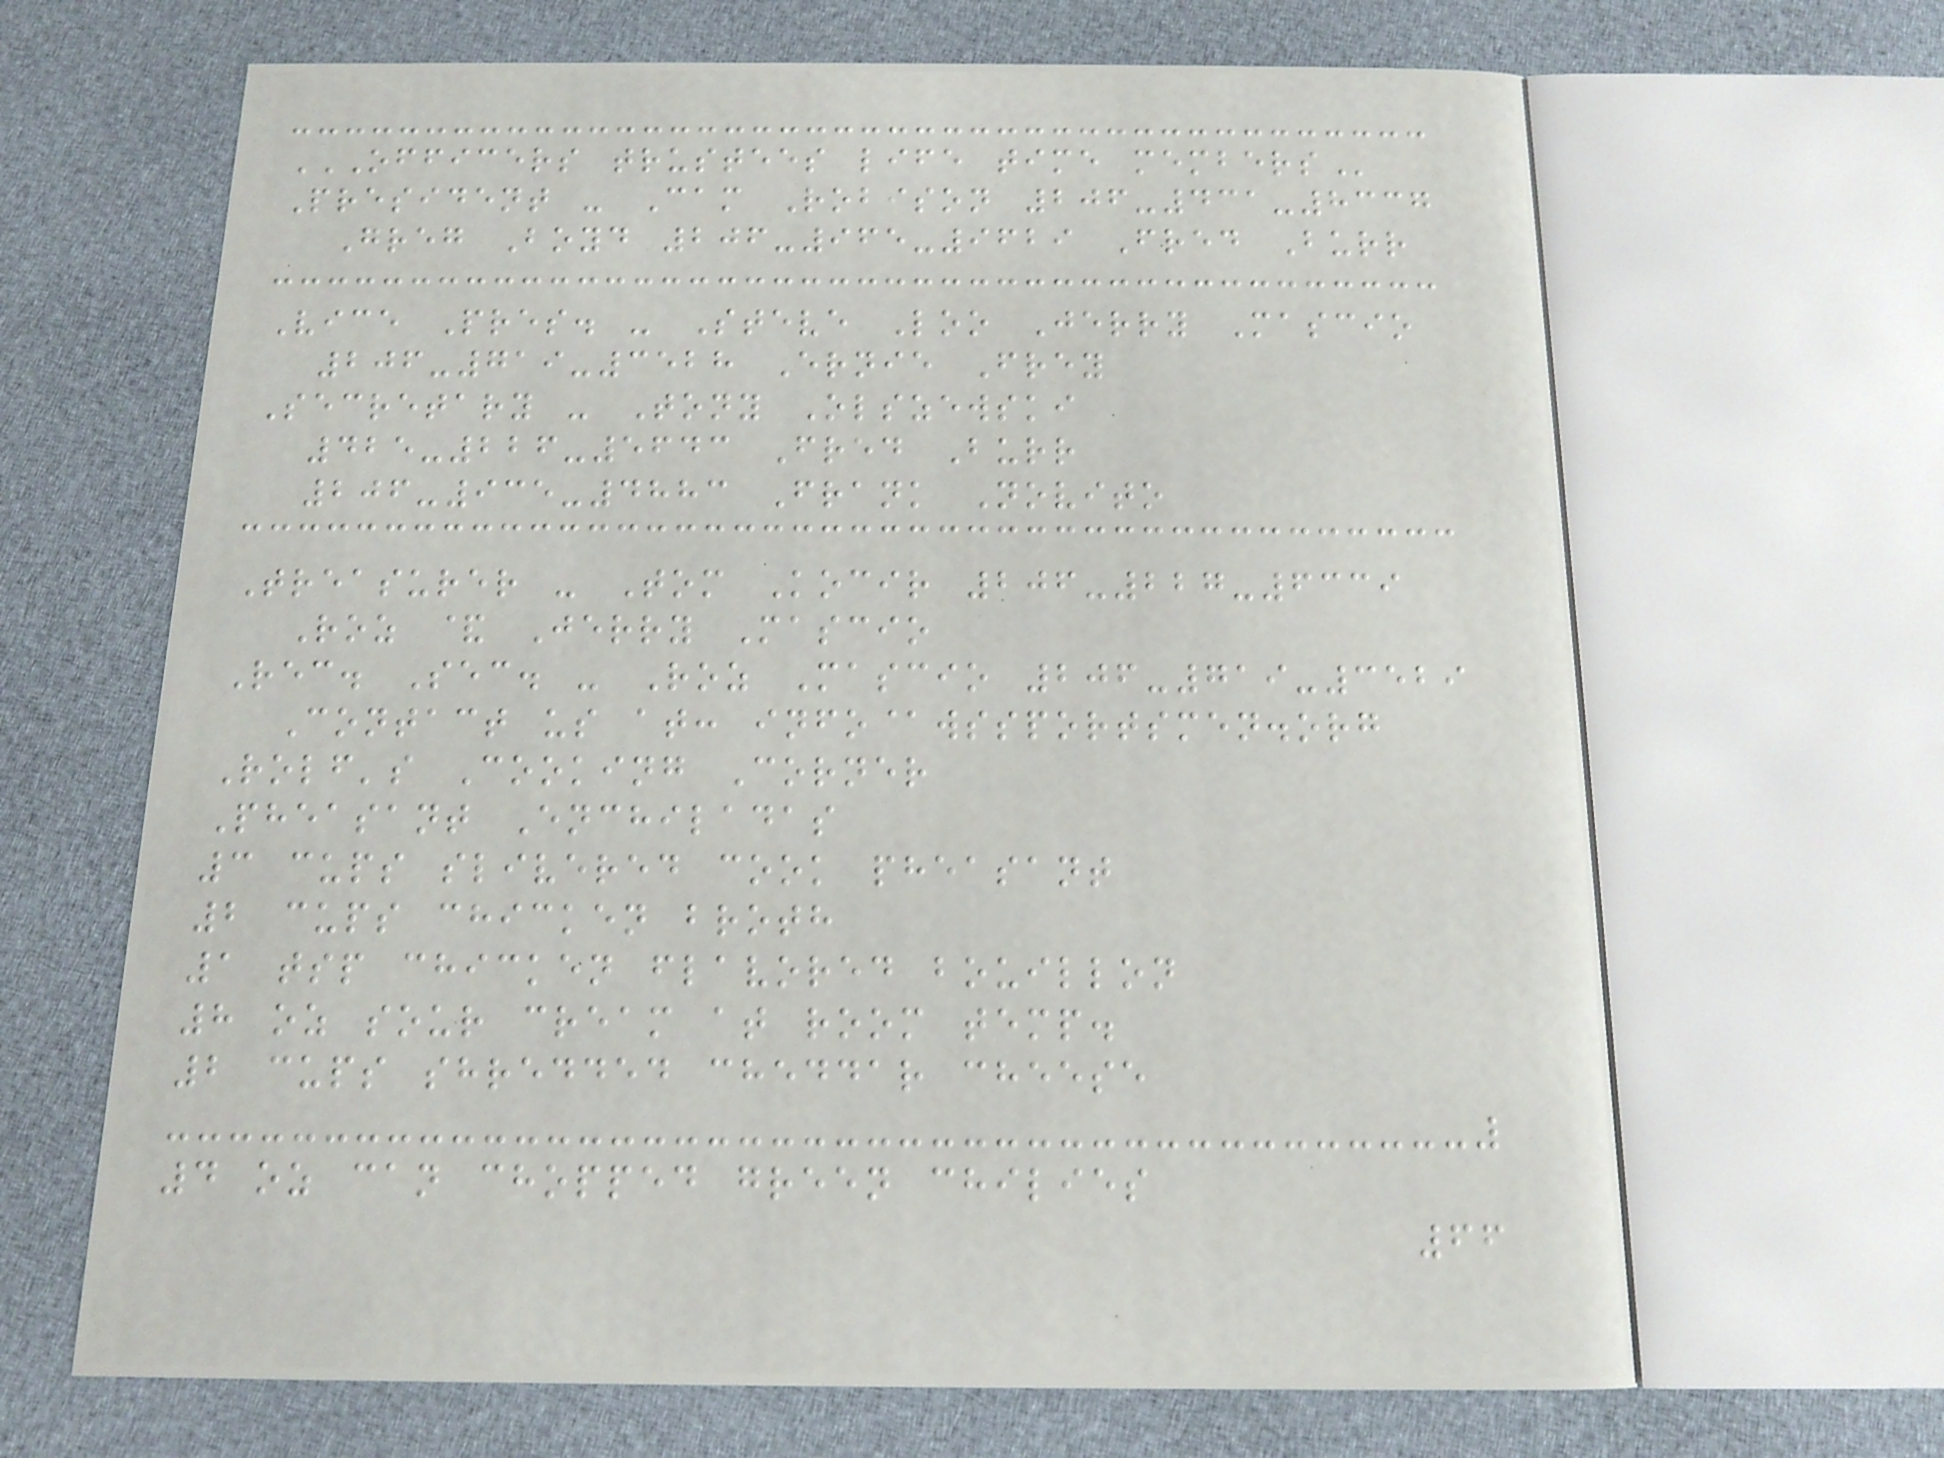OFFICERS TRUSTEES LIFE TIME MEMBERS
President - Cam Robison 206-431-8337
Greg Boyd 206-965-9629 Fred Burr
Vice Pres. - Steve Loo Jerry Mascio
206-719-3528 Ernie Frey
Secretary - Tony Olszewski
425-226-5643 Fred Burr
206-935-4883 Frank Novito
Treasurer - Tom Kocir 206-227-6339
Roz & Jerry Mascio
Rec. Sec. - Roz Mascio 206-719-3529
Contact us at: info@wssportsmen.org
Rolf's Cooking Corner
Pheasant Enchiladas
3 cups slivered cook pheasant
2 cups chicken broth
1 tsp chicken flavored bouillon
8 oz sour cream at room temp.
2 cups shredded cheddar cheese
4 oz can chopped green chilies
66
